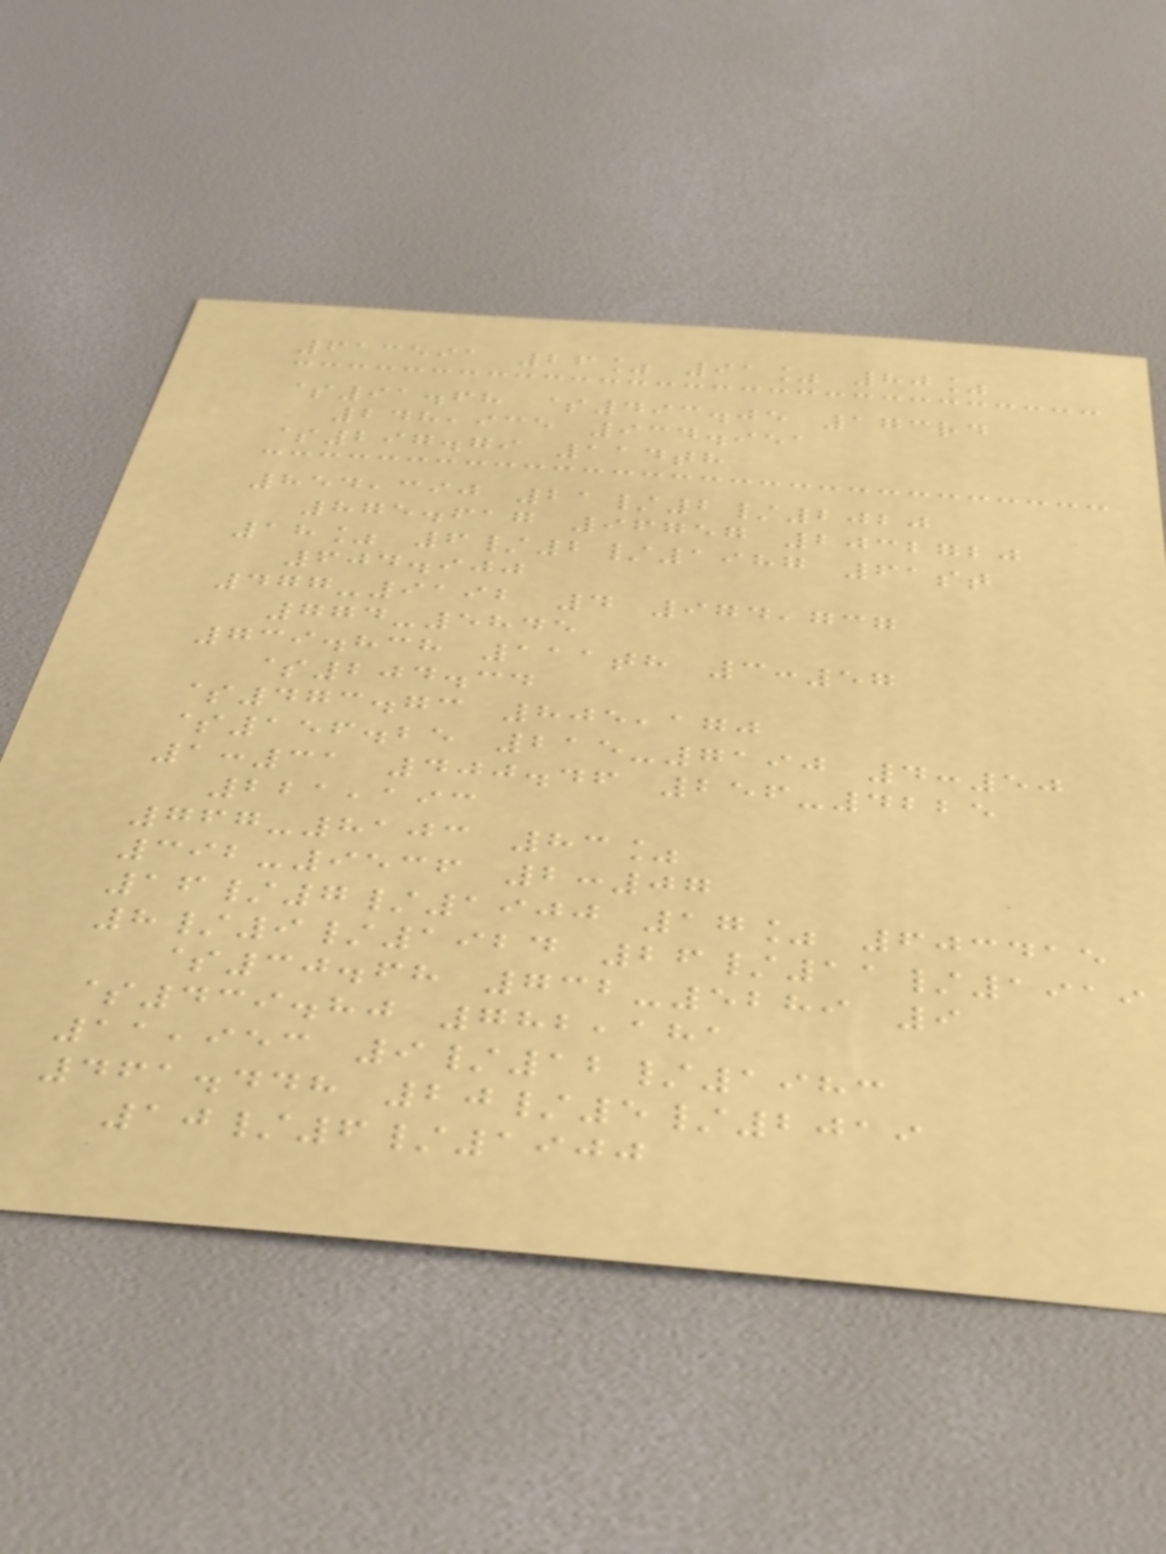613591 26% 91% 80%
$91.68 $493.05 173rd
248,935 934.951
$297.79 114th
854,390 21/2/2020
875.617 96757 2032720
18% 6/2/1987 61st
604.900
477-9192 4 974,737
774-5845
739.838 111th 3:57
$204.34
$473.73 805,170
$156.25 215-7190 4:50
1:31 400.46 256-4225
221,193
767-8103 83%
392-9536 2:07
16/7/1900 17% 603415
8/9/1924 26/11/1919
$30.68 732-5289 9
$439.80 782,181
11,953 9/12/1983
461.448 20/5/2019
10/6/1900
